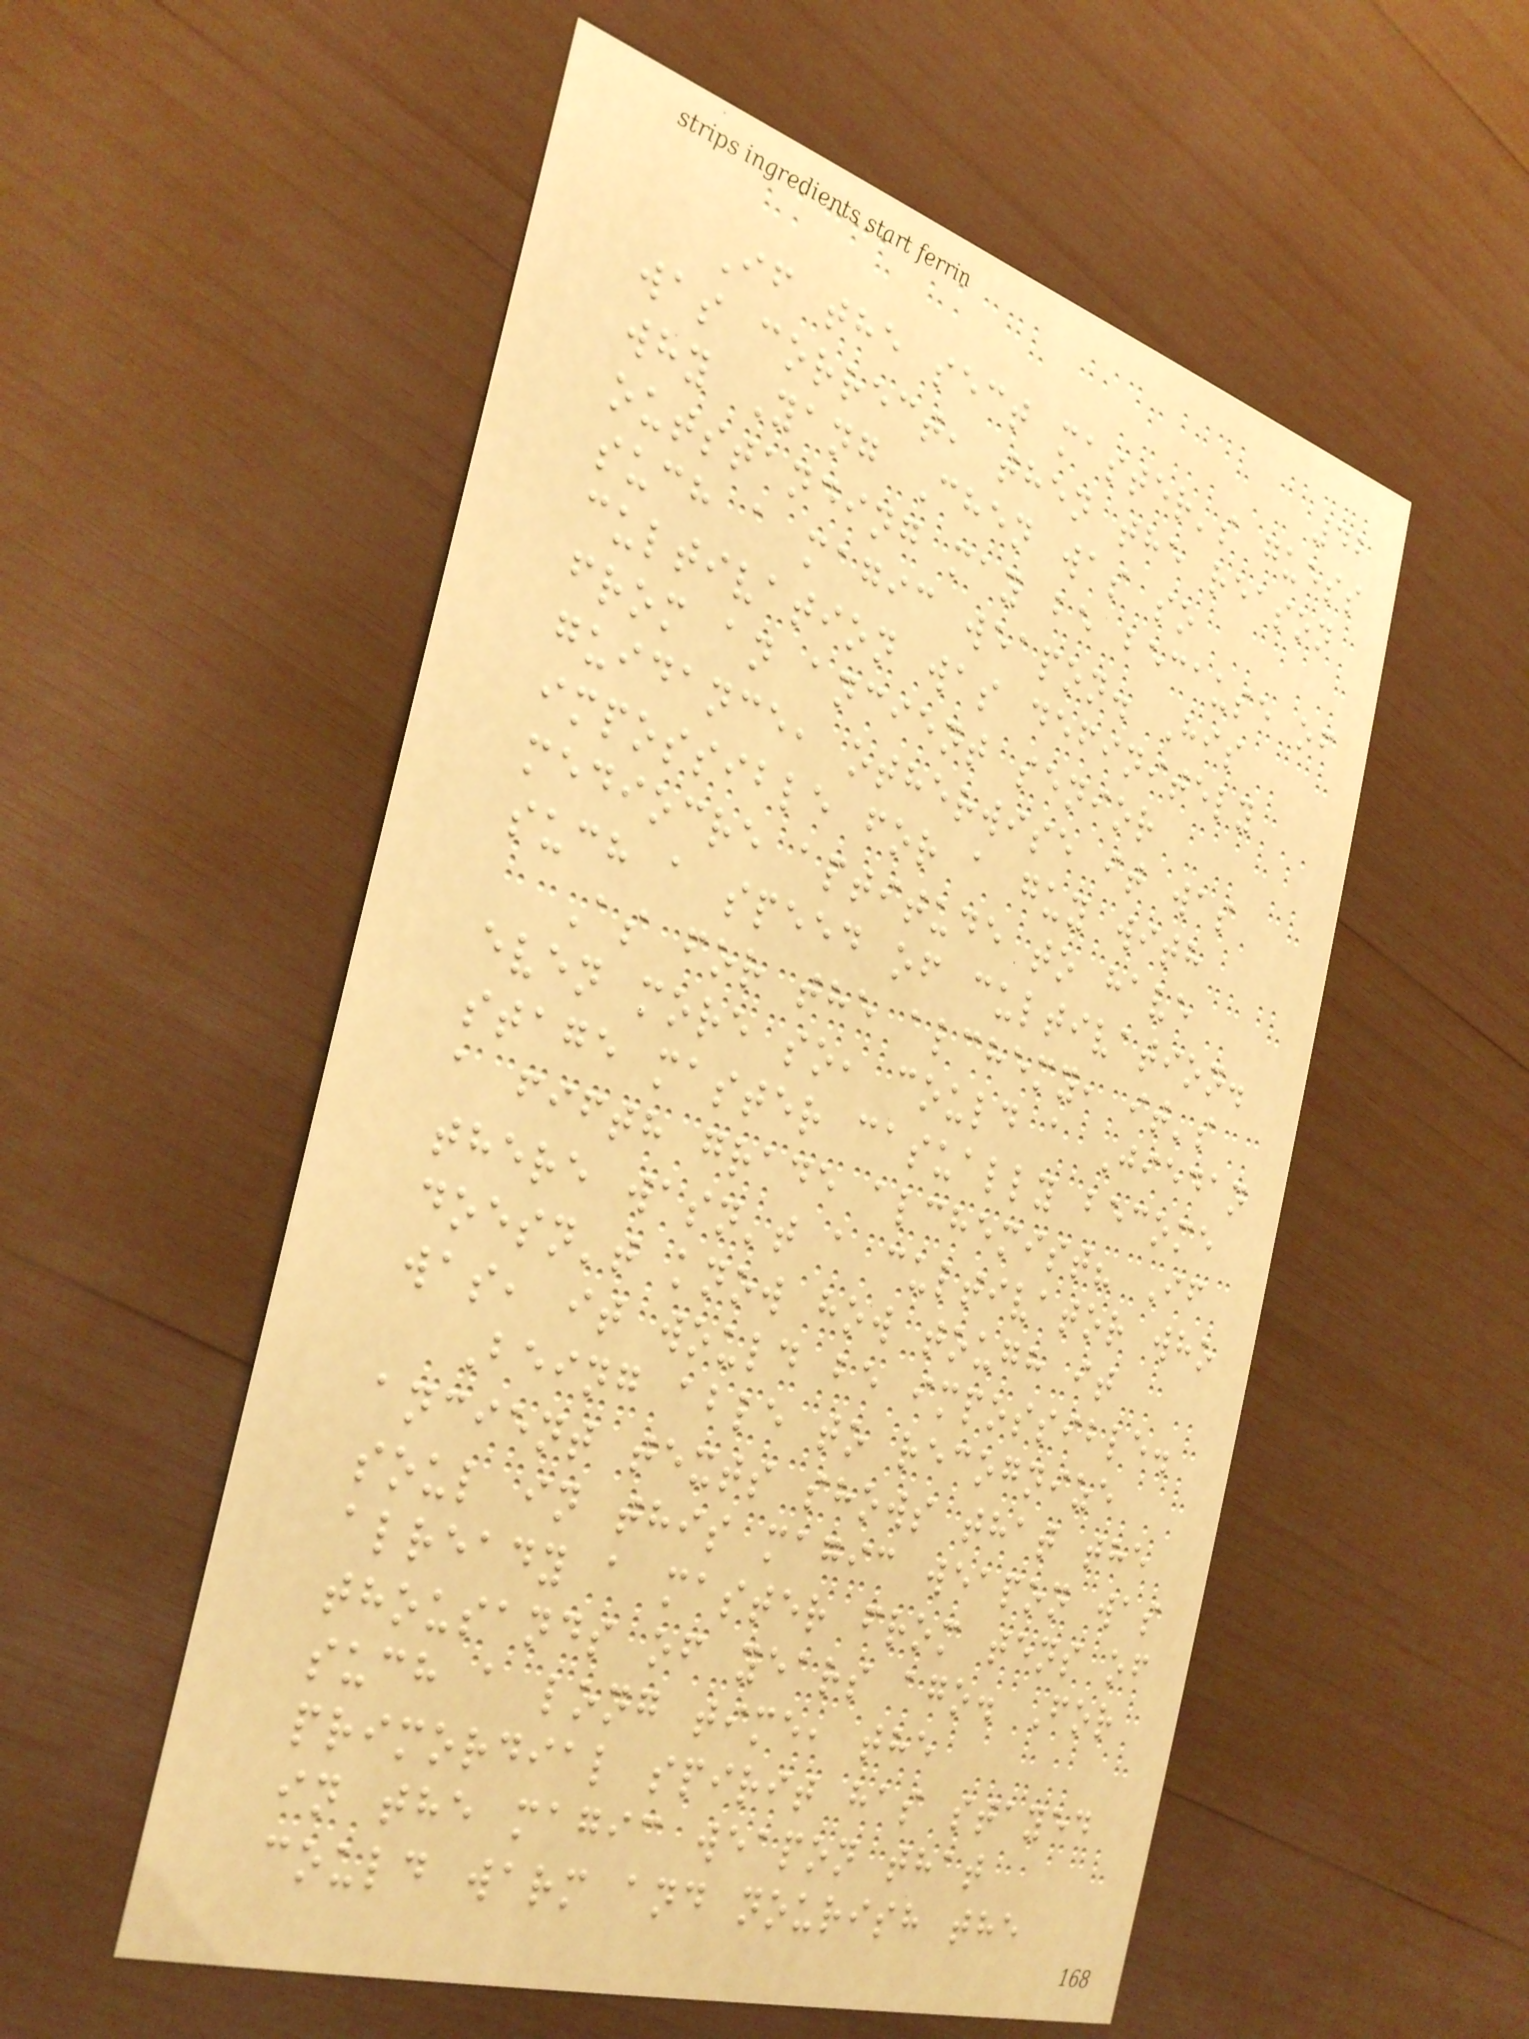42
If the sect master's guess
was correct, then the reason
why Yang Chen was so
outstanding may be because of
such a magic weapon. His
cultivation was definitely
from an ancient senior
guidance, otherwise it was
impossible for a guy with
mediocre aptitude to have
such a speed of cultivation.
As for the alchemy, it's
even more so, could a Jiedan
stage master casually become
a fifth grade alchemist? If
there wasn't a cultivator who
doesn't know how tough it
was, it would be impossible.
Being able to recognize
ancient texts shows that the
soul in this magic weapon was
already a master from tens of
thousands of years ago. For
such a long time, the
primordial spirit has stayed
in the magic weapon that
could warm and nourish the
